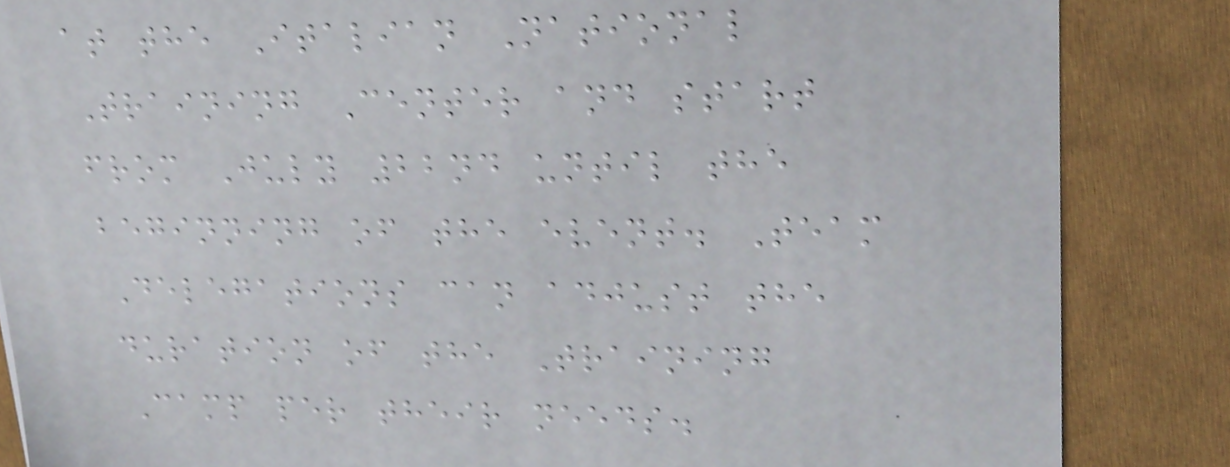at the Italian National
Training Center and start
from July 22nd until the
beginning of the event. Team
Delegations can adjust the
duration of the Training
Camp per their needs.
